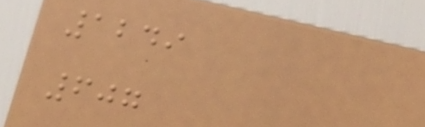1249
607
